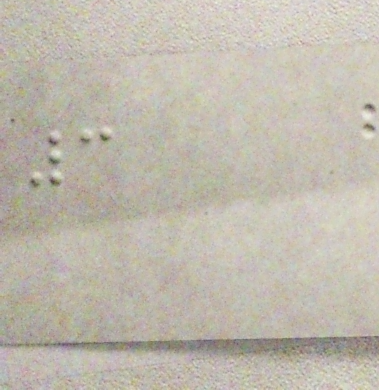3
